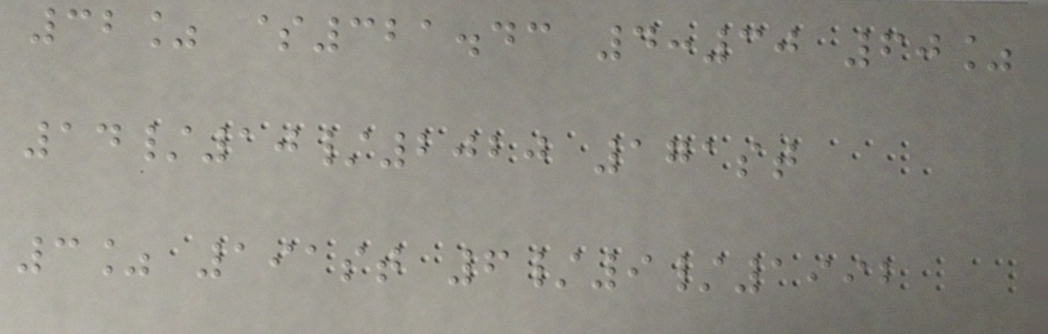32% $321.43 4:30 60%
14/10/2020 171st
3% 191st 6/9/1992
